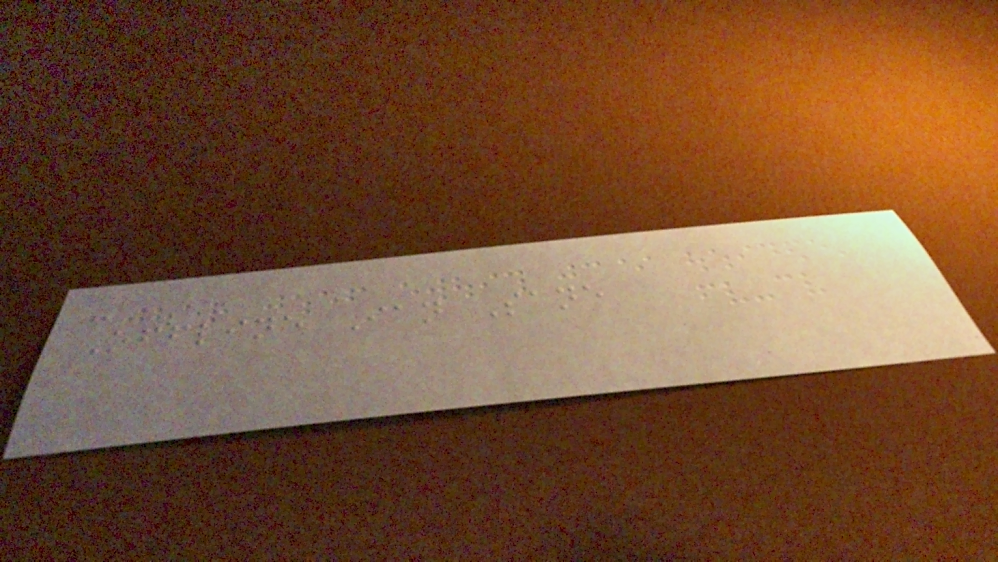-
Offline Ian Sane
